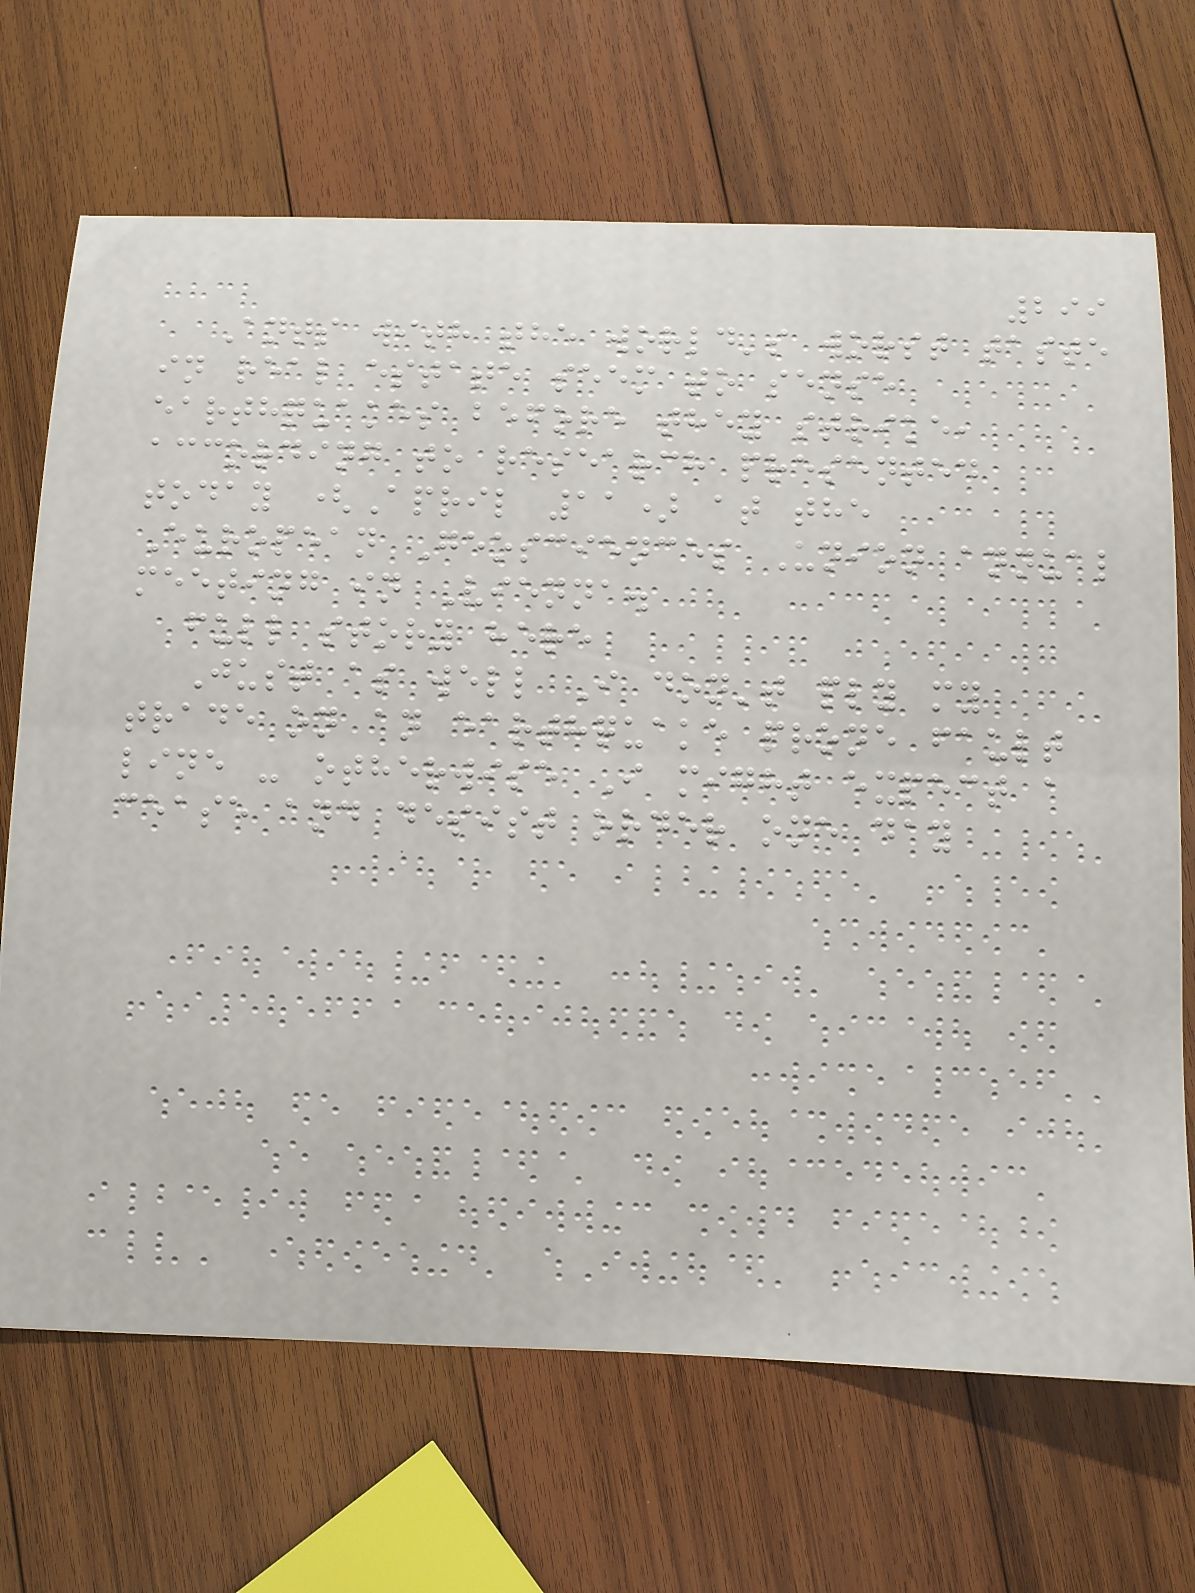299
Ants with the world's worst taste
in real estate seem to sense
earthquakes before they strike,
according to research presented
today (April 11) at the
European Geosciences Union annual
meeting in Vienna.
full story here
Just as well I don't ply my
trade on an earthquake prone fault
line - otherwise I might expect a
cease and desist order one day
